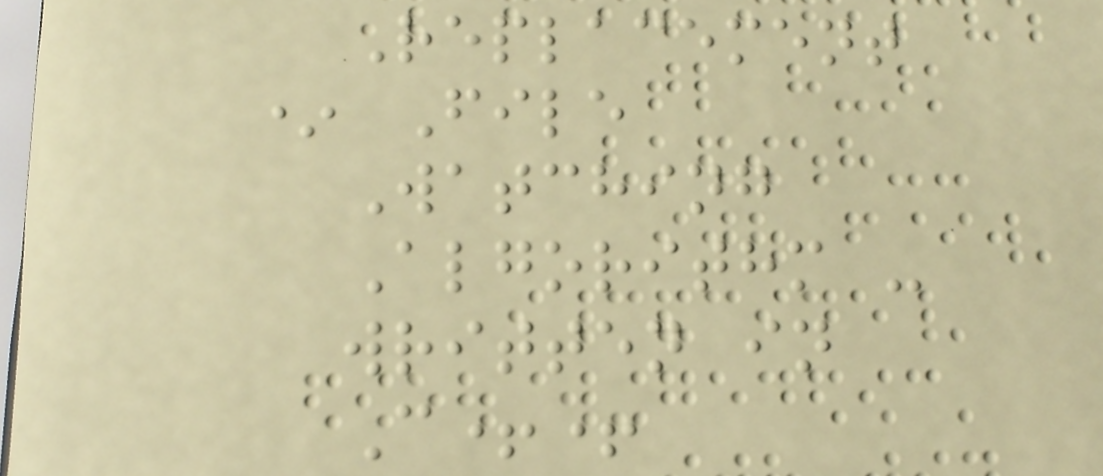Replacement
* File
Watching
Algorithm -
written in
C++
